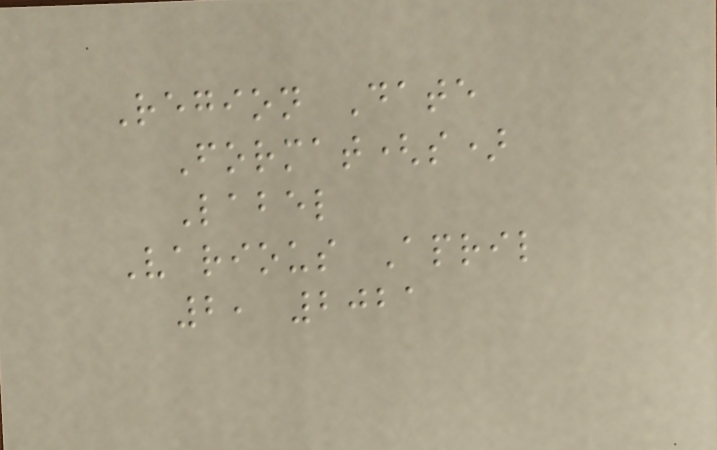Region Date
Format(s)
Label
Various April
2, 2021
